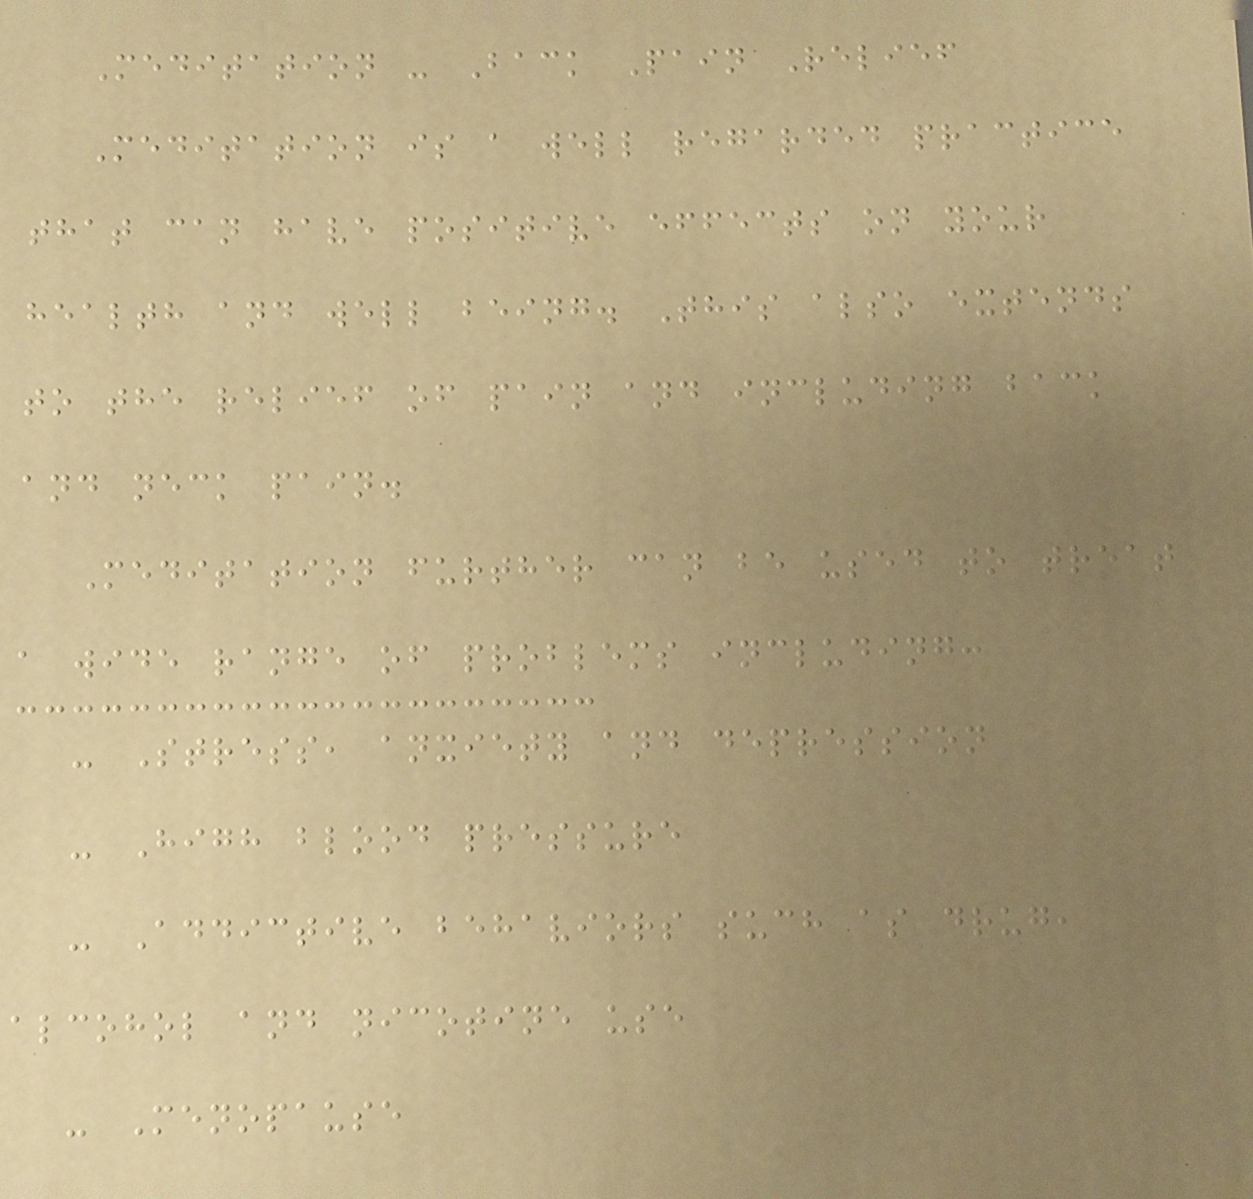Meditation - Back Pain Relief
Meditation is a well regarded practice
that can have positive effects on your
health and well being. This also extends
to the relief of pain and including back
and neck pain.
Meditation further can be used to treat
a wide range of problems including:
- Stress, anxiety and depression
- High blood pressure
- Addictive behaviors such as drug,
alcohol and nicotine use
- Menopause
